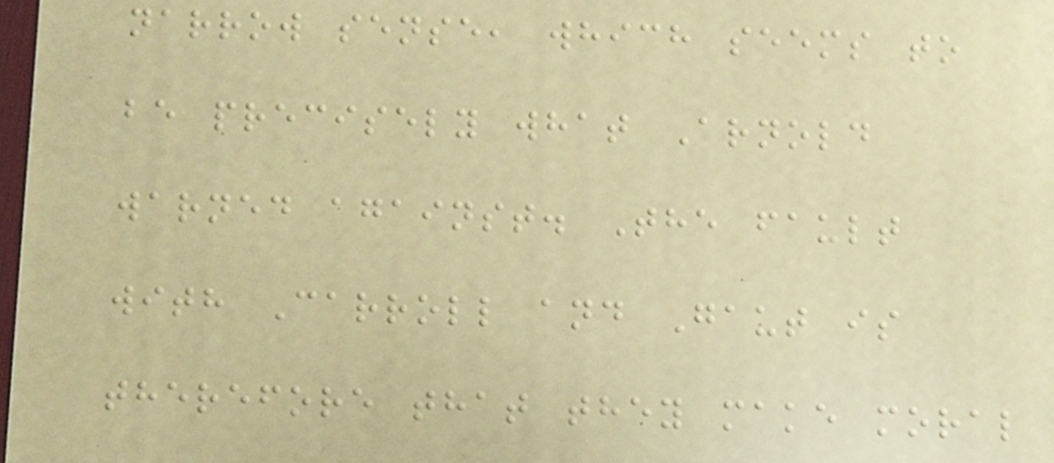narrow sense, which seems to
be precisely what Arnold
warned against. The fault
with Carroll and Gaut is
therefore that they make moral
